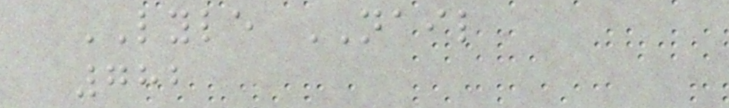LYLE NAIL
782
